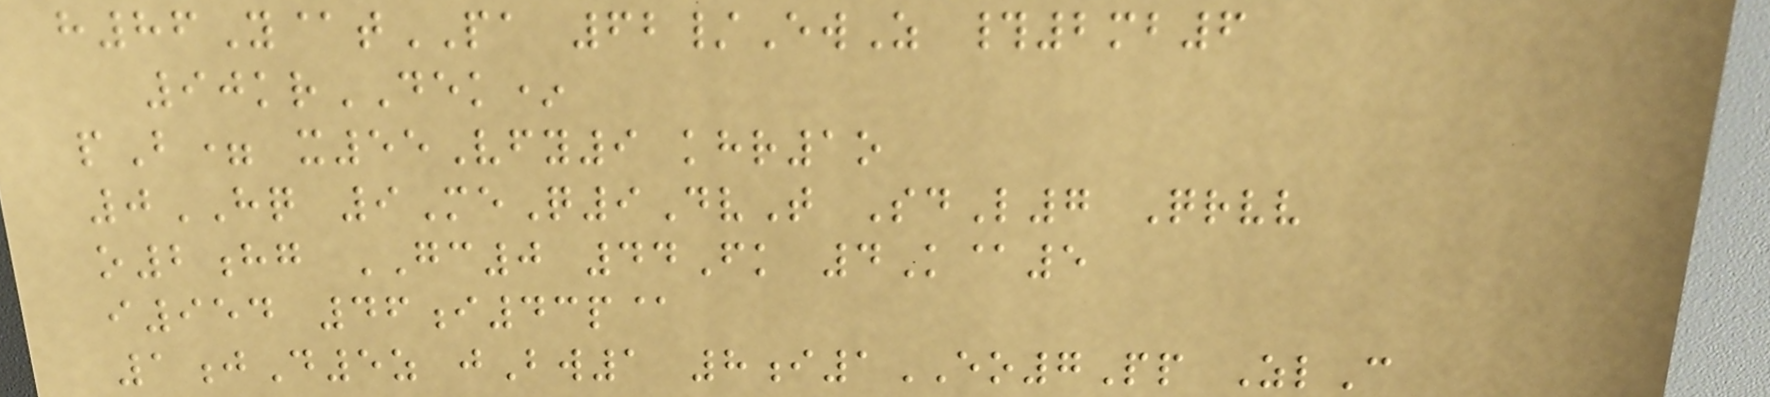h86Y@tPA 62/EwZ #2mb6
90krDEK*
pB= x55Vfy9 khr1o
0HQ 9MeQ9DvT SdL7 Qrvv
o2hg GC0 44Fk 4K@5
i954 46i43p@
1jD5z jBw1 8i1EO7Pp ZlC
